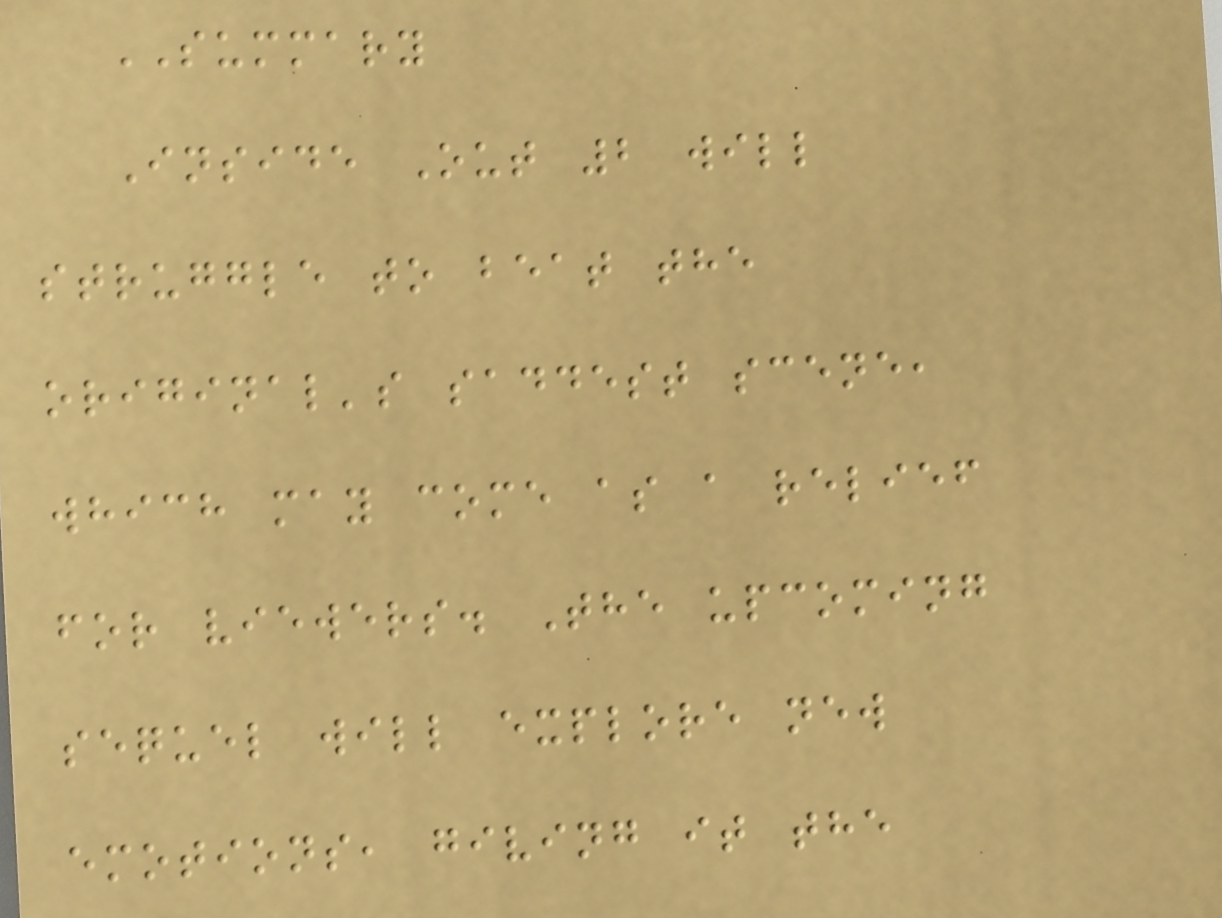SUMMARY
Inside Out 2 will
struggle to beat the
original's saddest scene,
which may come as a relief
for viewers. The upcoming
sequel will explore new
emotions, giving it the
